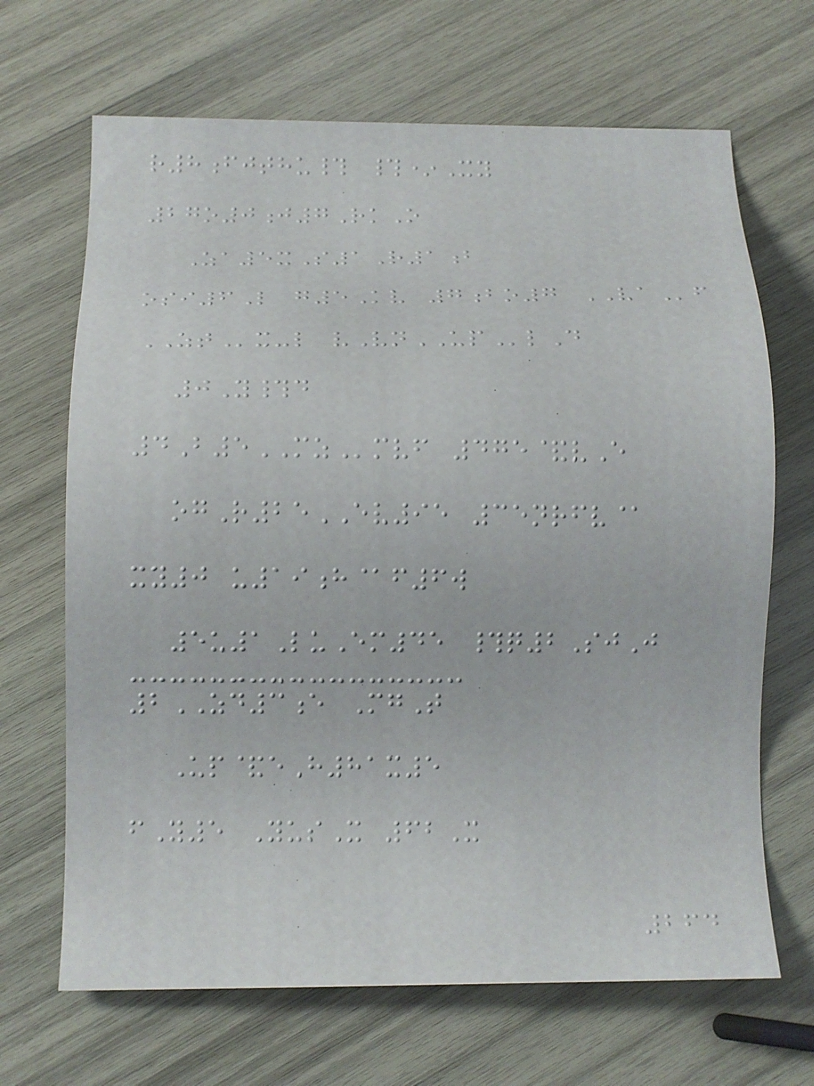r8fjthu# #*Xy
27o0j7RkO
Za5xS1R1b
osi6L g5Kv 7bo7 VAf
ZTx-l vVnUPlD
0Y#d
4B5MZmvf 475&vE
ogR25EV95 35nrfv@
xy0 u19h@f6w
5u1LuEm45 #q2SjJ
2ZD3e MgT
Up&eH81x5
fY5 YusX 62X
264
